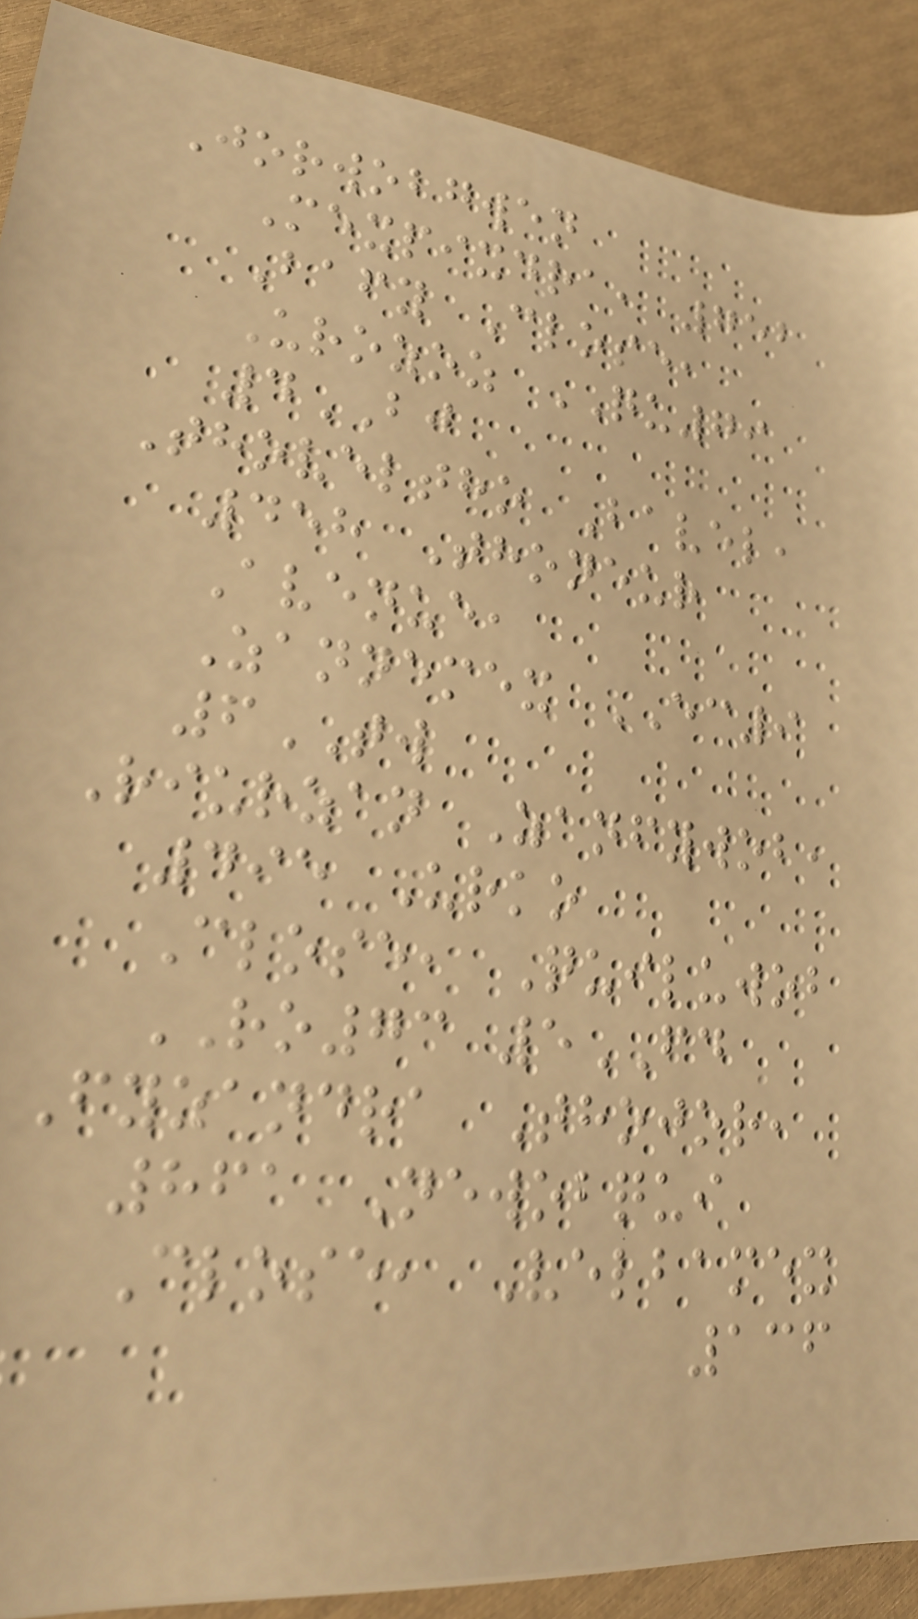Jorwobgwen
Mexpixdra, 752
Bafy Close,
Urozoz QU79
4BJ
Thoveltho Bavel,
458 Thoneur
Avenue,
Zannemex EC9
6TW
Riurzan Zanfywob,
495 Urko
Close, Quiluwob
RO73 5FD
Fyzandra Thojor,
861 Newobqui
Close, Velbamex
136
